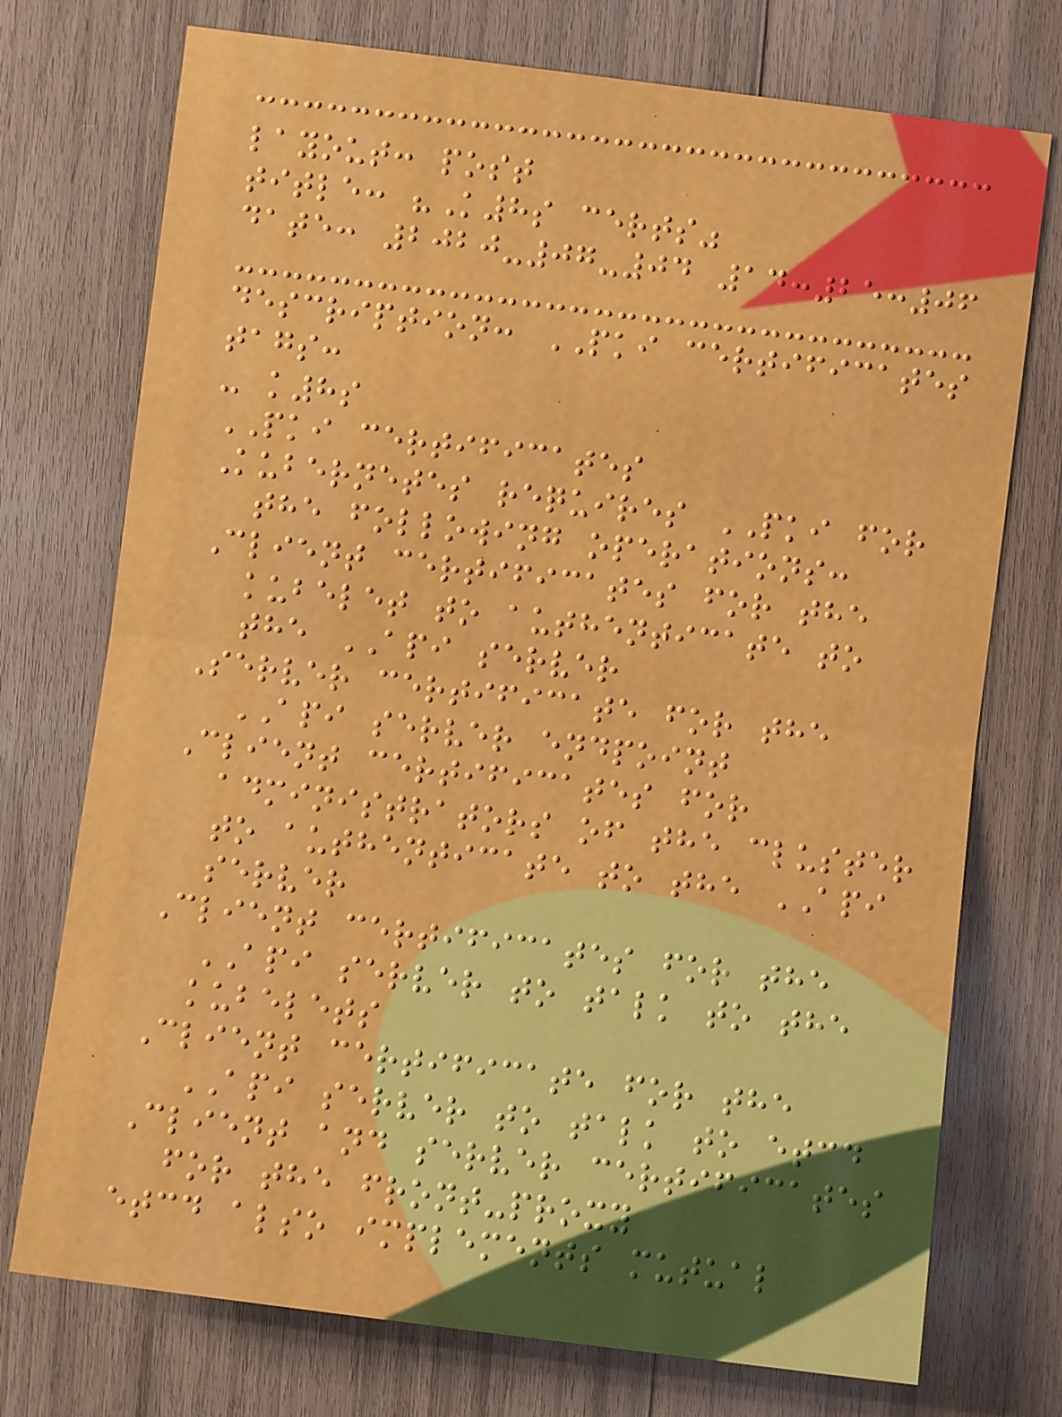layout: post
title: "K8s certs"
date: 2020-07-04 14:25:06
description: PKI certificates
tags:
- k8s
PKI certificates
Kubernetes requires PKI for
the following operations:
Client certificates for the
kubelet to authenticate to
the API server
Server certificate for the
API server endpoint
Client certificates for
administrators of the cluster
to authenticate to the API
server
Client certificates for the
API server to talk to the
kubelets
Client certificate for the
API server to talk to etcd
Client and server certificates
for the front-proxy
etcd also implements mutual
